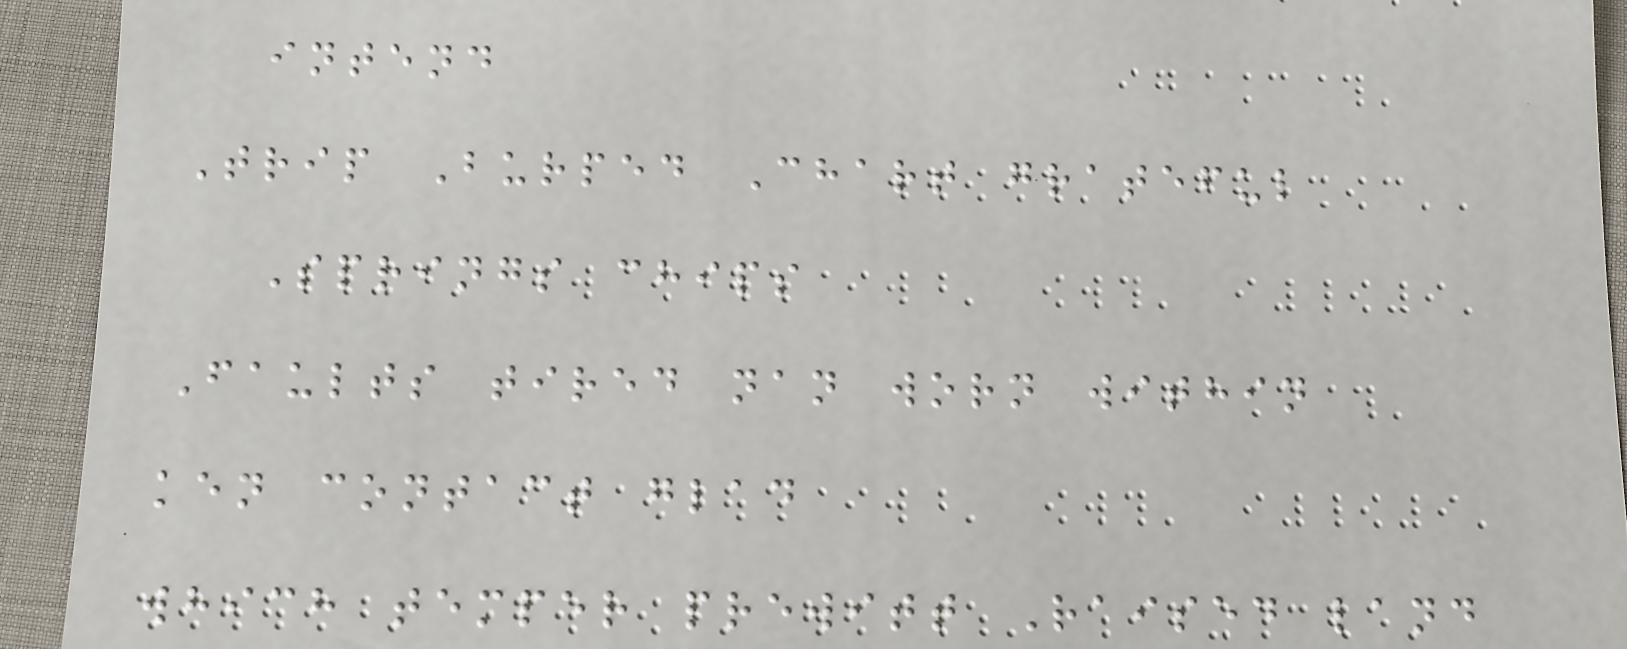intend
Trip Burped Chart grateful
Springs chips
Faults tired nan worn within
ken contact glad
which temper prewitt Raised land
